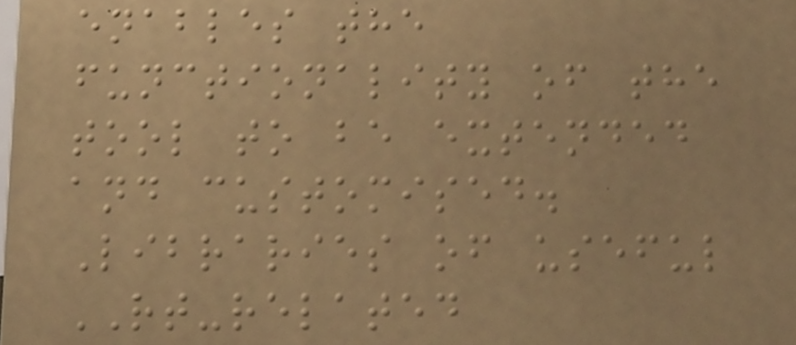enables the
functionality of the
tool to be extended
and customised.
Libraries of useful
RT-related
